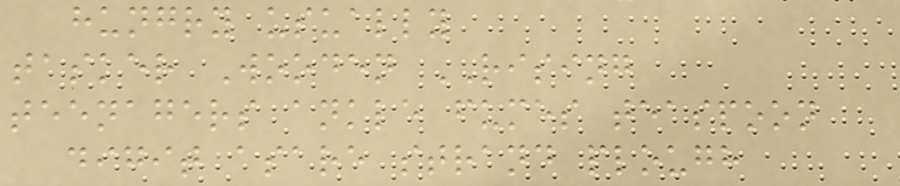hungry usually
tasker Wooden RISING
teenagers ankle fumes teaspoon
digit asare strand plough
